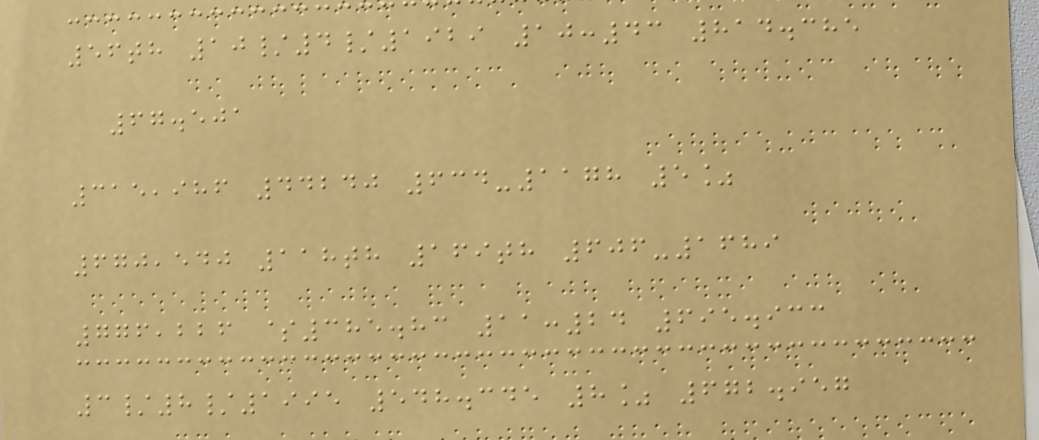56th 10/4/1929 10:43 814.385
67.501
315,986 44240 634-1178 5%
670,540 118th 169th 606-1689
776,226 $385.83 11:24 695.933
3/8/1995 548.345 8% 672.957
